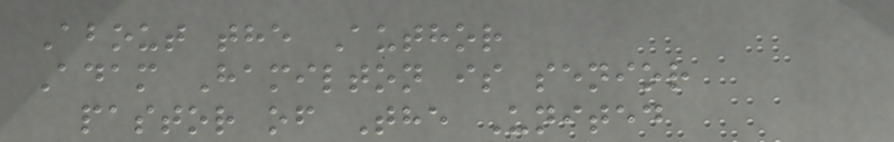About the Author
Adam Hamilton is senior
pastor of The United
